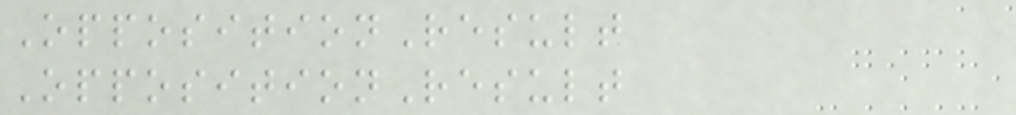OppositionResult
OppositionResult
